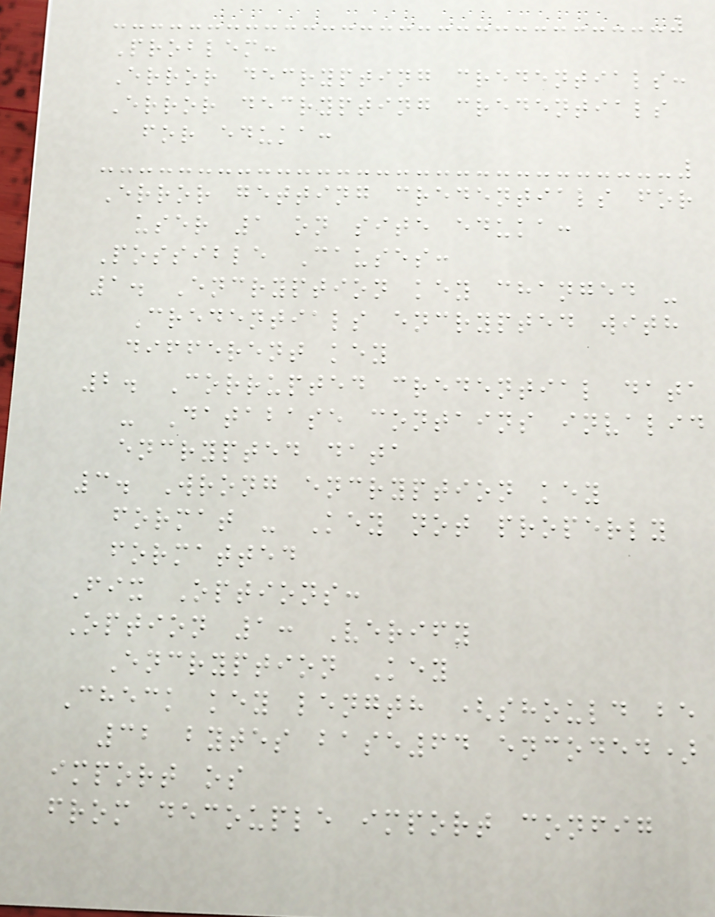Problem:
Error decrypting credentials:
Error decrypting credentials
for eduka:
Error getting credentials for
user 1 on site eduka:
Possible Causes:
1. Encryption key changed -
Credentials encrypted with
different key
2. Corrupted credential data
- Database contains invalid
encrypted data
3. Wrong encryption key
format - Key not properly
formatted
Fix Options:
Option 1: Verify
Encryption Key
Check key length (should be
32 bytes base64 encoded)
import os
from decouple import config
